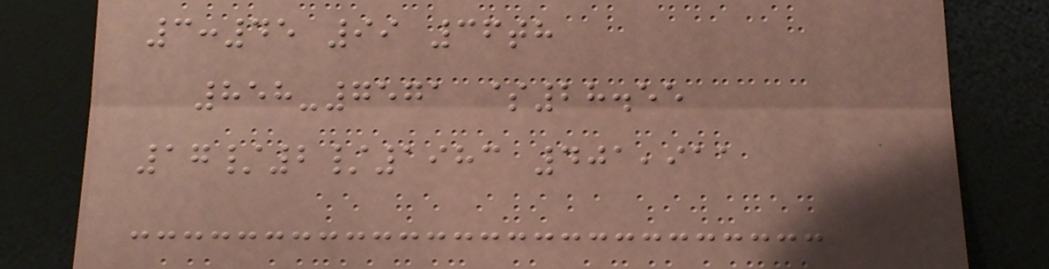3:45 99 36th
858-7571 $28.55
17/2/1983 401,911
